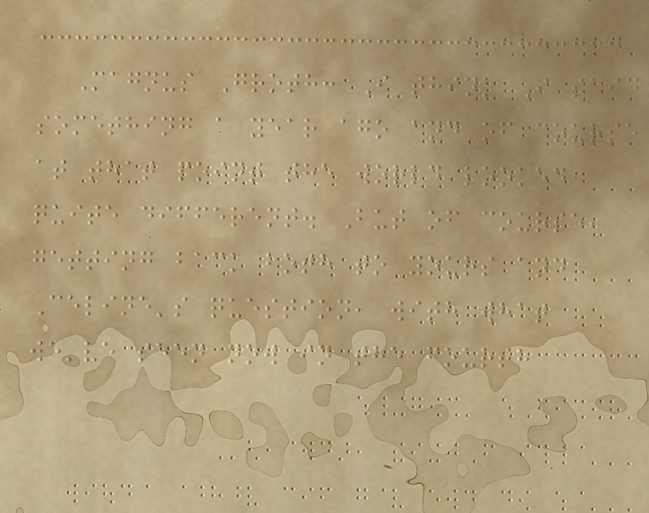Magnus Groth: I think I said
something a year ago and of course
at that point the world looked
quite different. But of course,
getting back both to yours and
Celine's question, with what
we've seen now in the fourth
